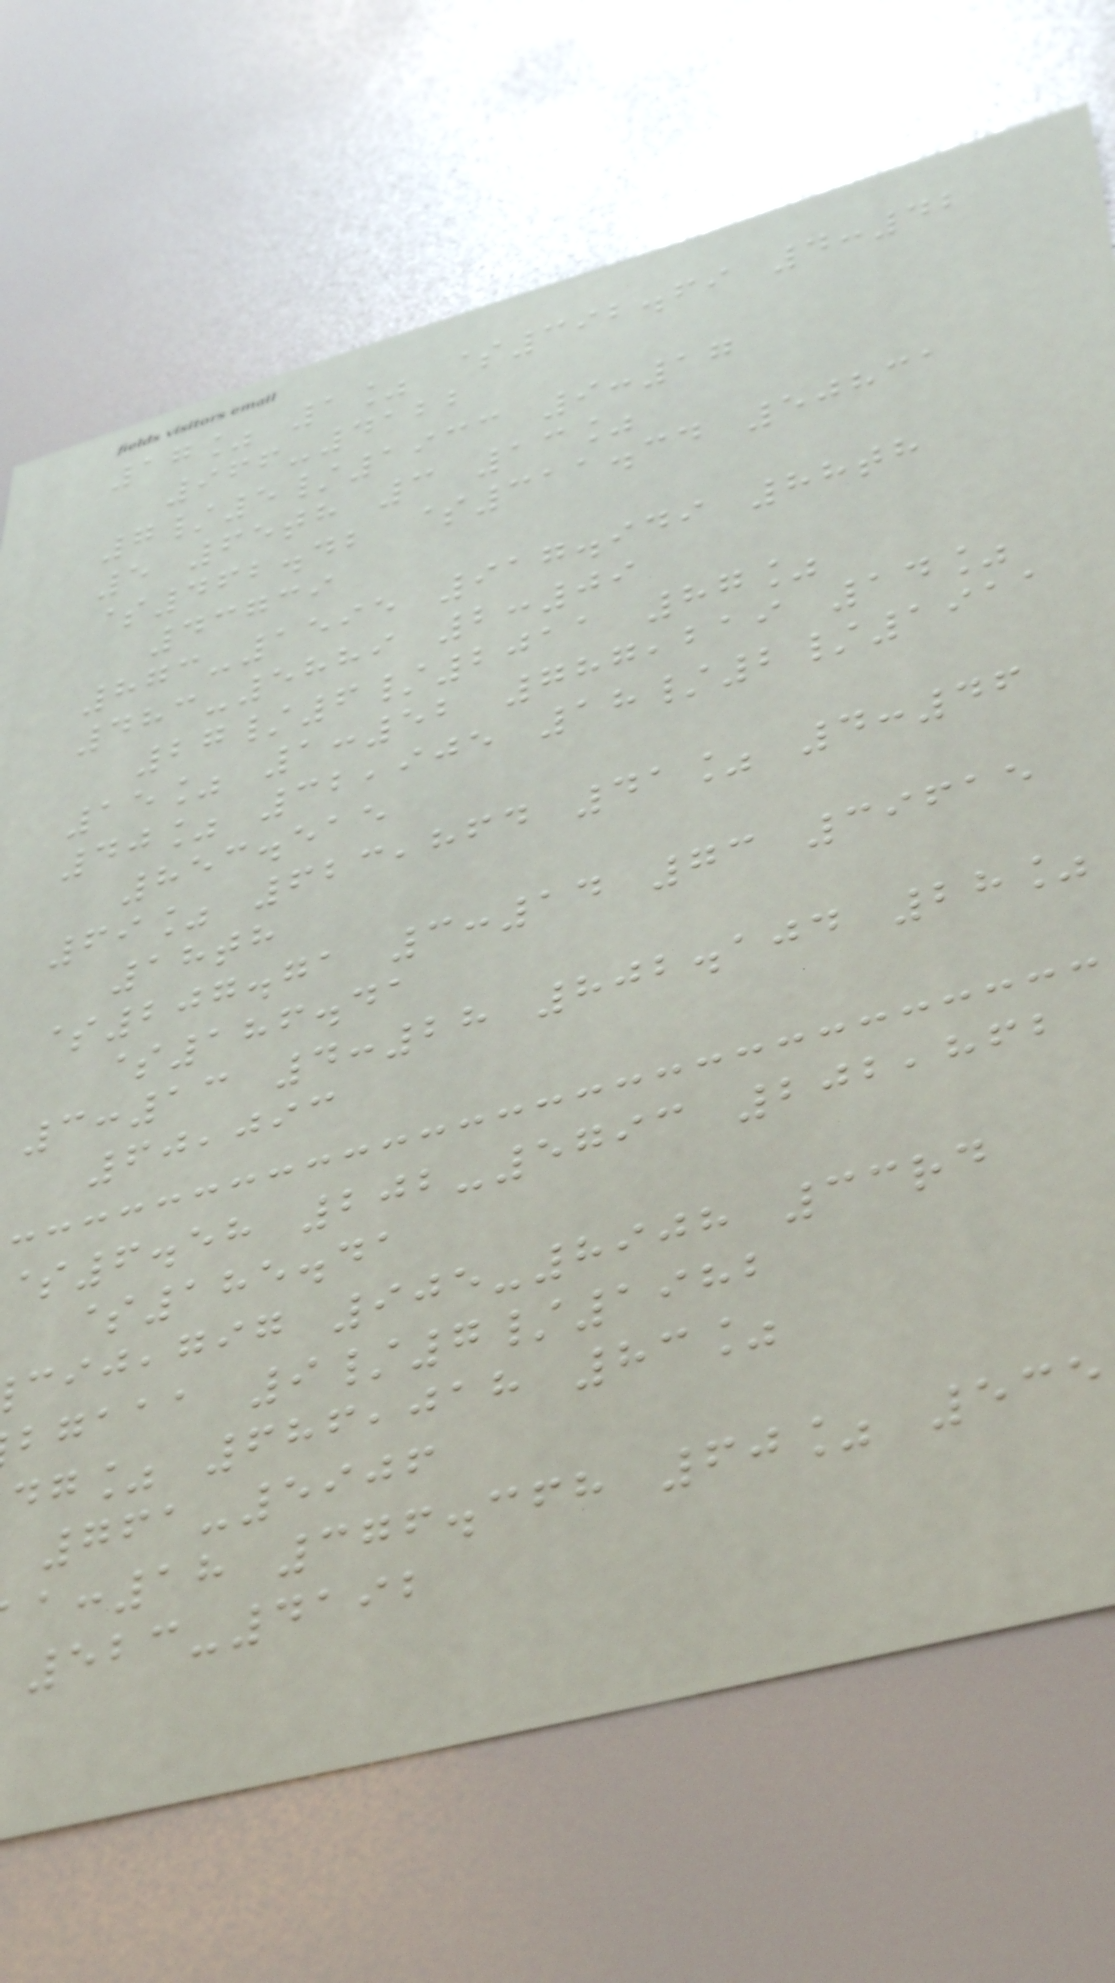17% 1% $392.69 4:42
966-4122
7/5/1933 9:17
5 65th 3 13%
$462.42 $311.34 50831
43739
873-1595 917.949 88th
483-5889 2:09
27/6/2011 87%
15% 1:52 787,219 14%
40% 32,905 18/2/1911
853.515
69% 623,864 41% 4:46
18th
$207.71 3:14 73 39615
$186.41
3:13 4:28 802.104 28%
60,093
$6.58 202-5793 202,862
$185.41
,gig 905-8908 33rd
bgaaa 9/7/1982
dg% 686,018 83%
761-5906
:18 376.368 60% 535
523-4192
